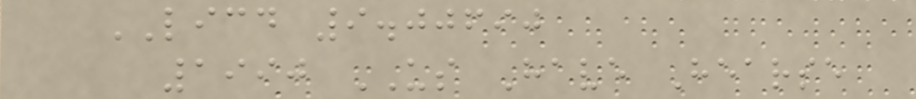LICD 9.00690
1990 US Have Hearse
